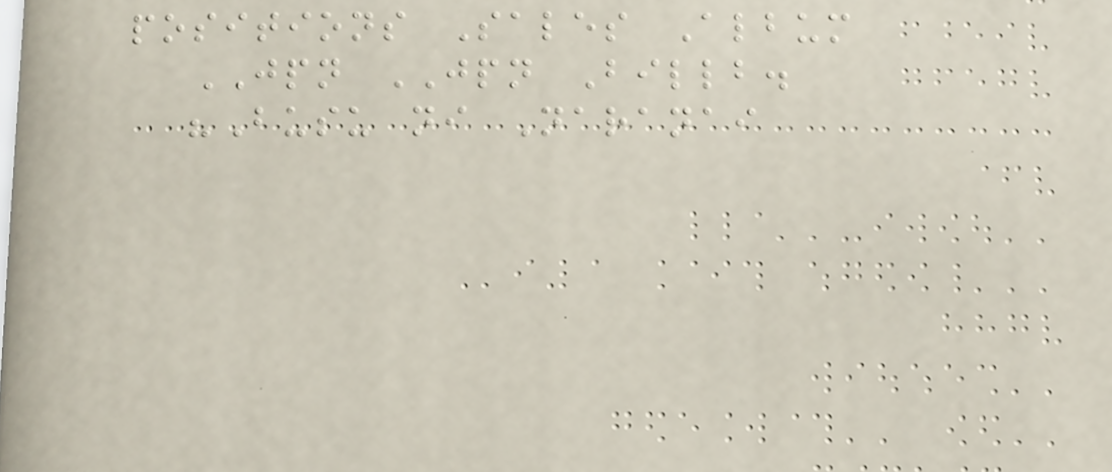positions Sales Album
JPN JPN Billb.
"Busu ni Naranai
